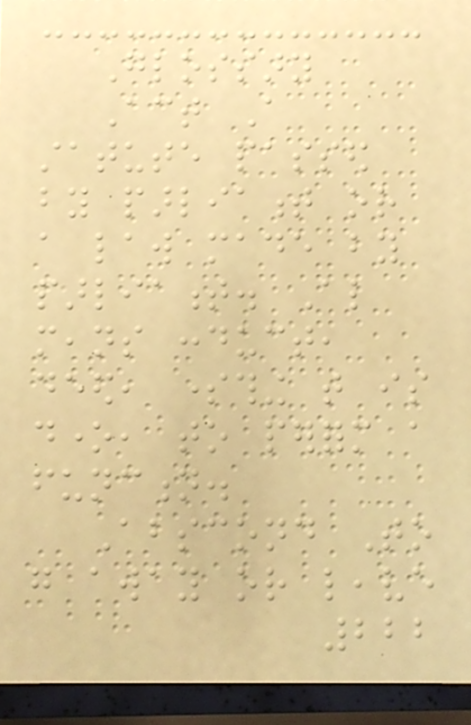Glossary
Act A
statute passed
by parliament or
a law made by
parliament. Also
means conduct,
deed, something that is
done, to perform a
function.
Abscond To
go away or leave
222
